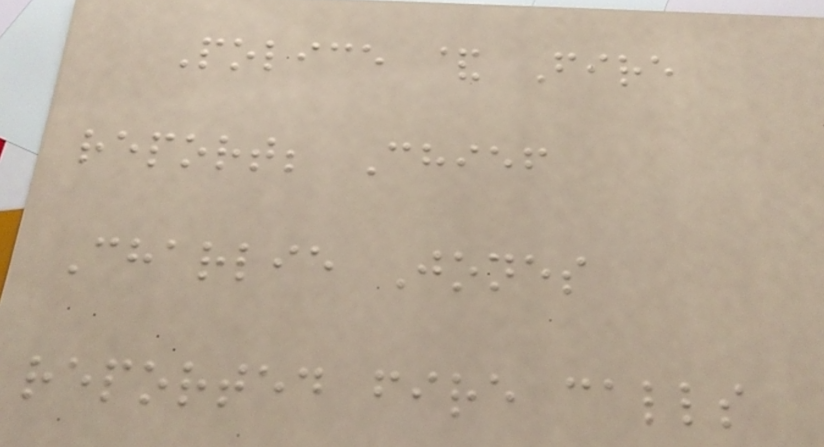Police & Fire
report; Chief
Charlie Jones
reported fire calls
